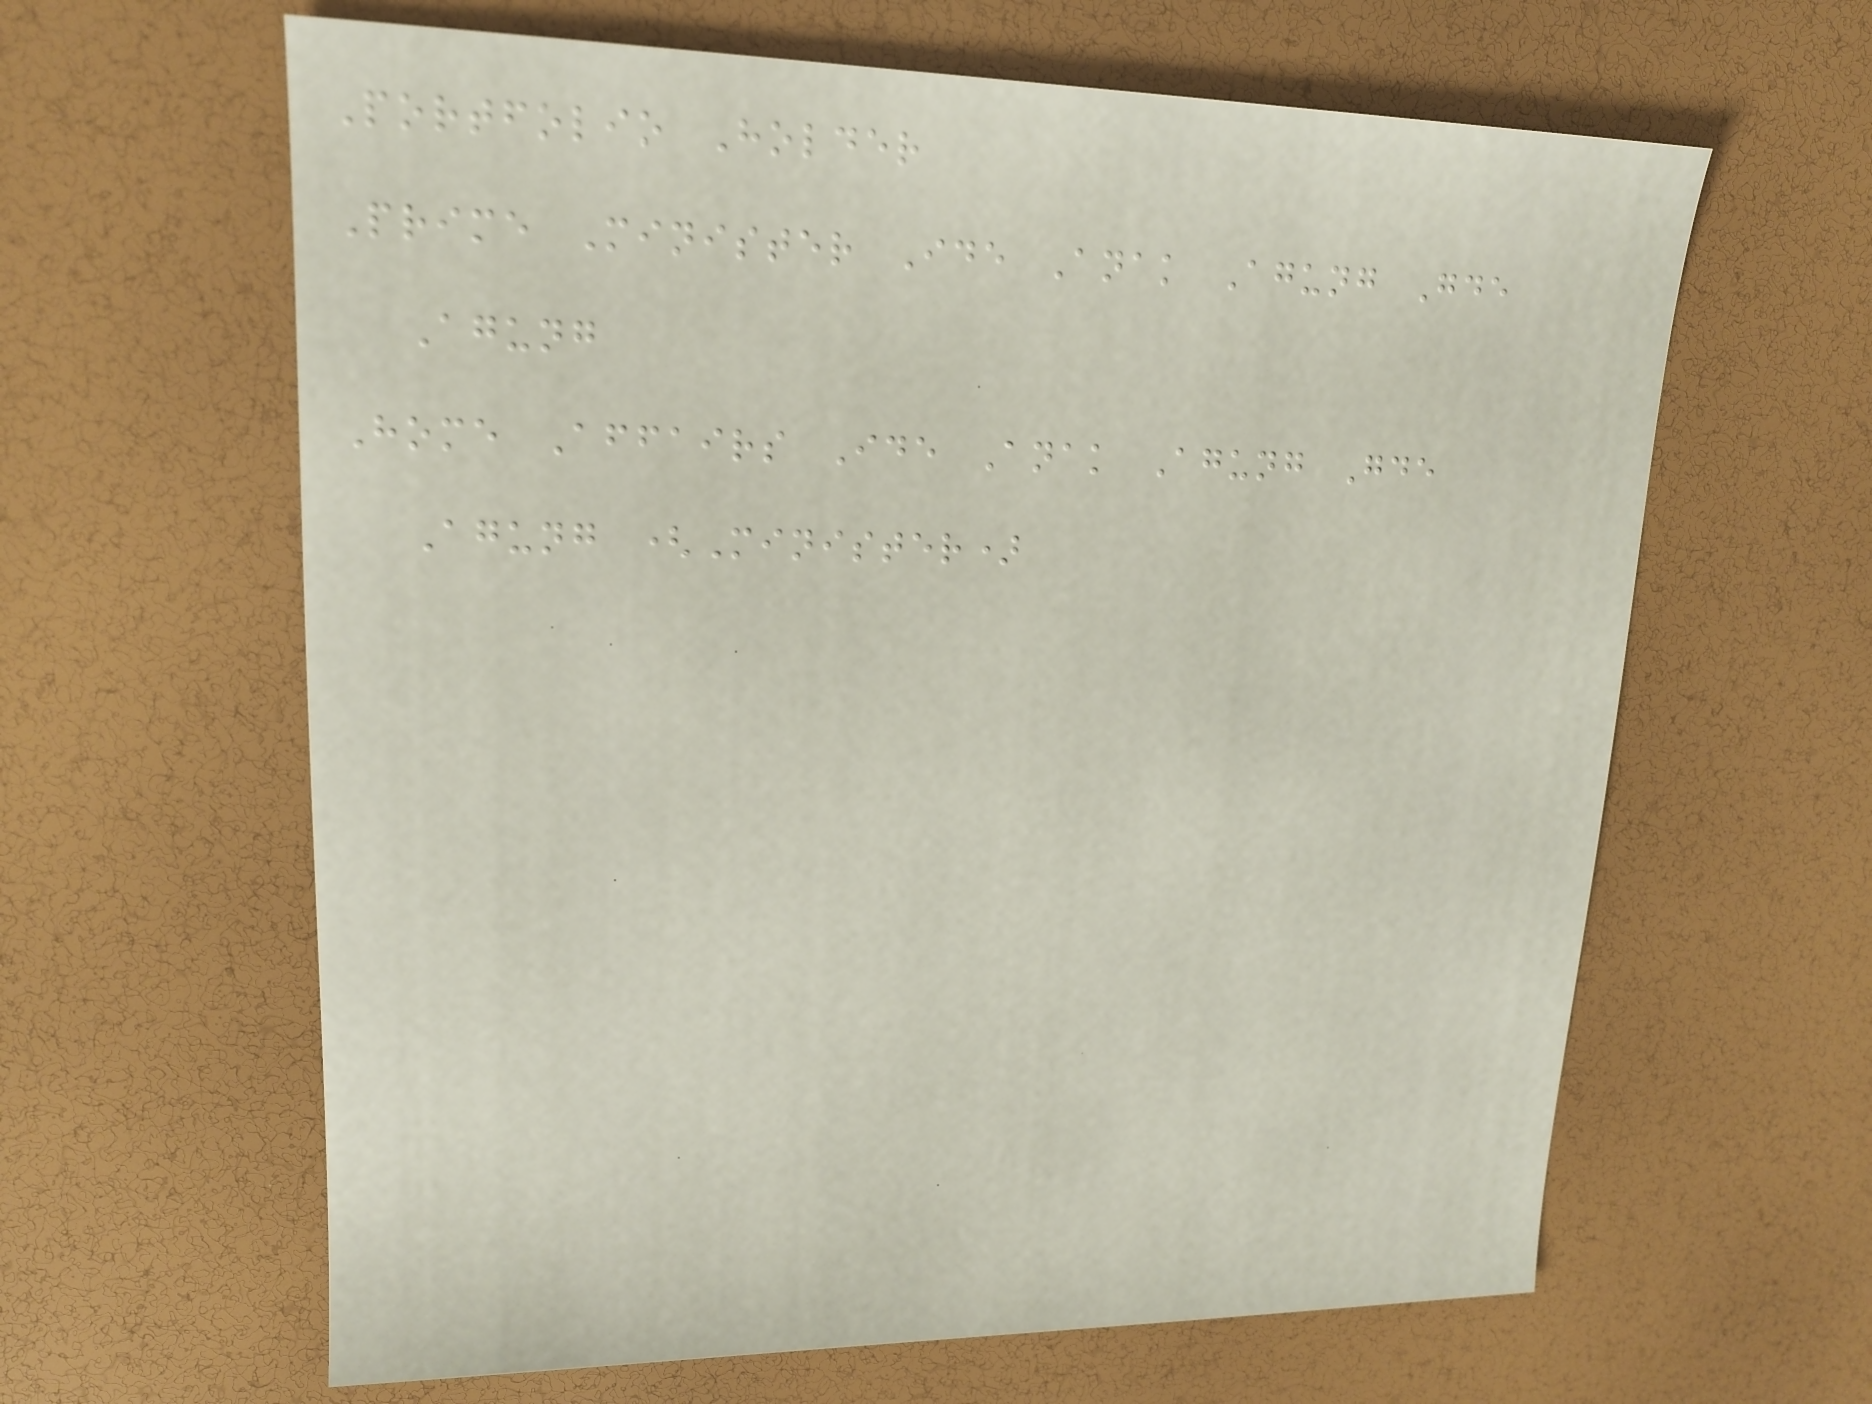Portfolio Holder
Prime Minister Ide Anak Agung Gde
Agung
Home Affairs Ide Anak Agung Gde
Agung (Minister)
